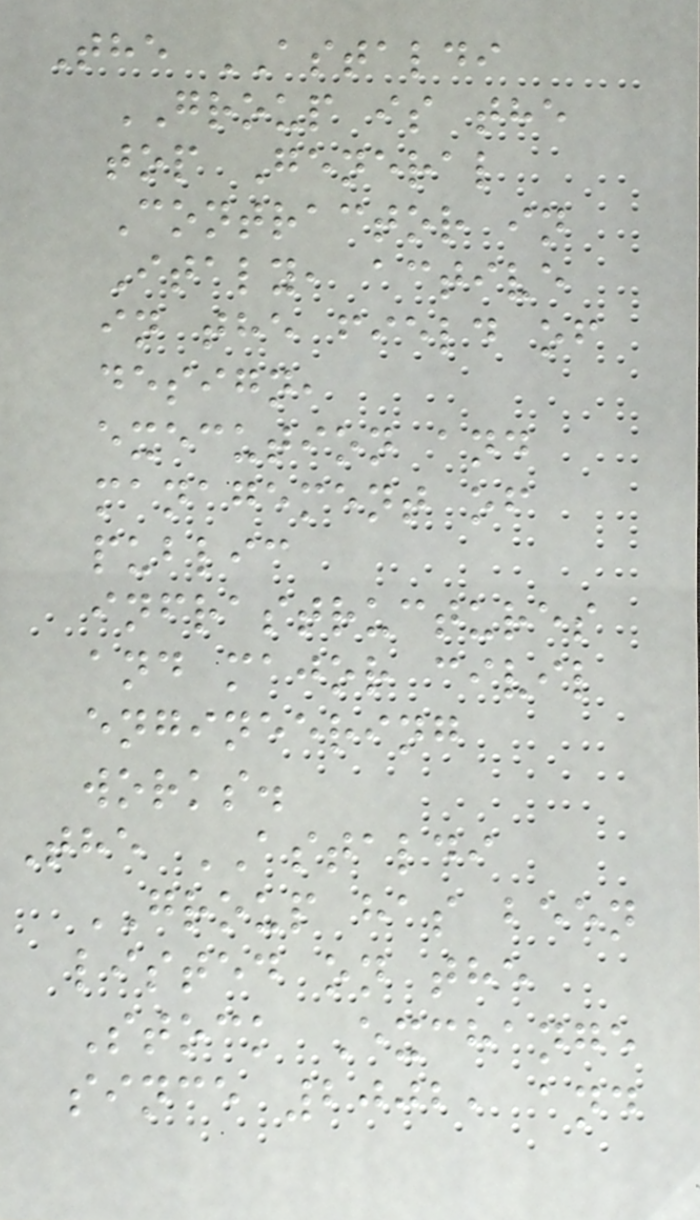The ASTALDI
GROUP is the
top General
Contractor in
Italy, active
in the field of
design,
execution and
management of
public
infrastructures
and major civil
engineering
works.
The ASTALDI
GROUP has been
listed on the
Stock Exchange
since 2002, and
